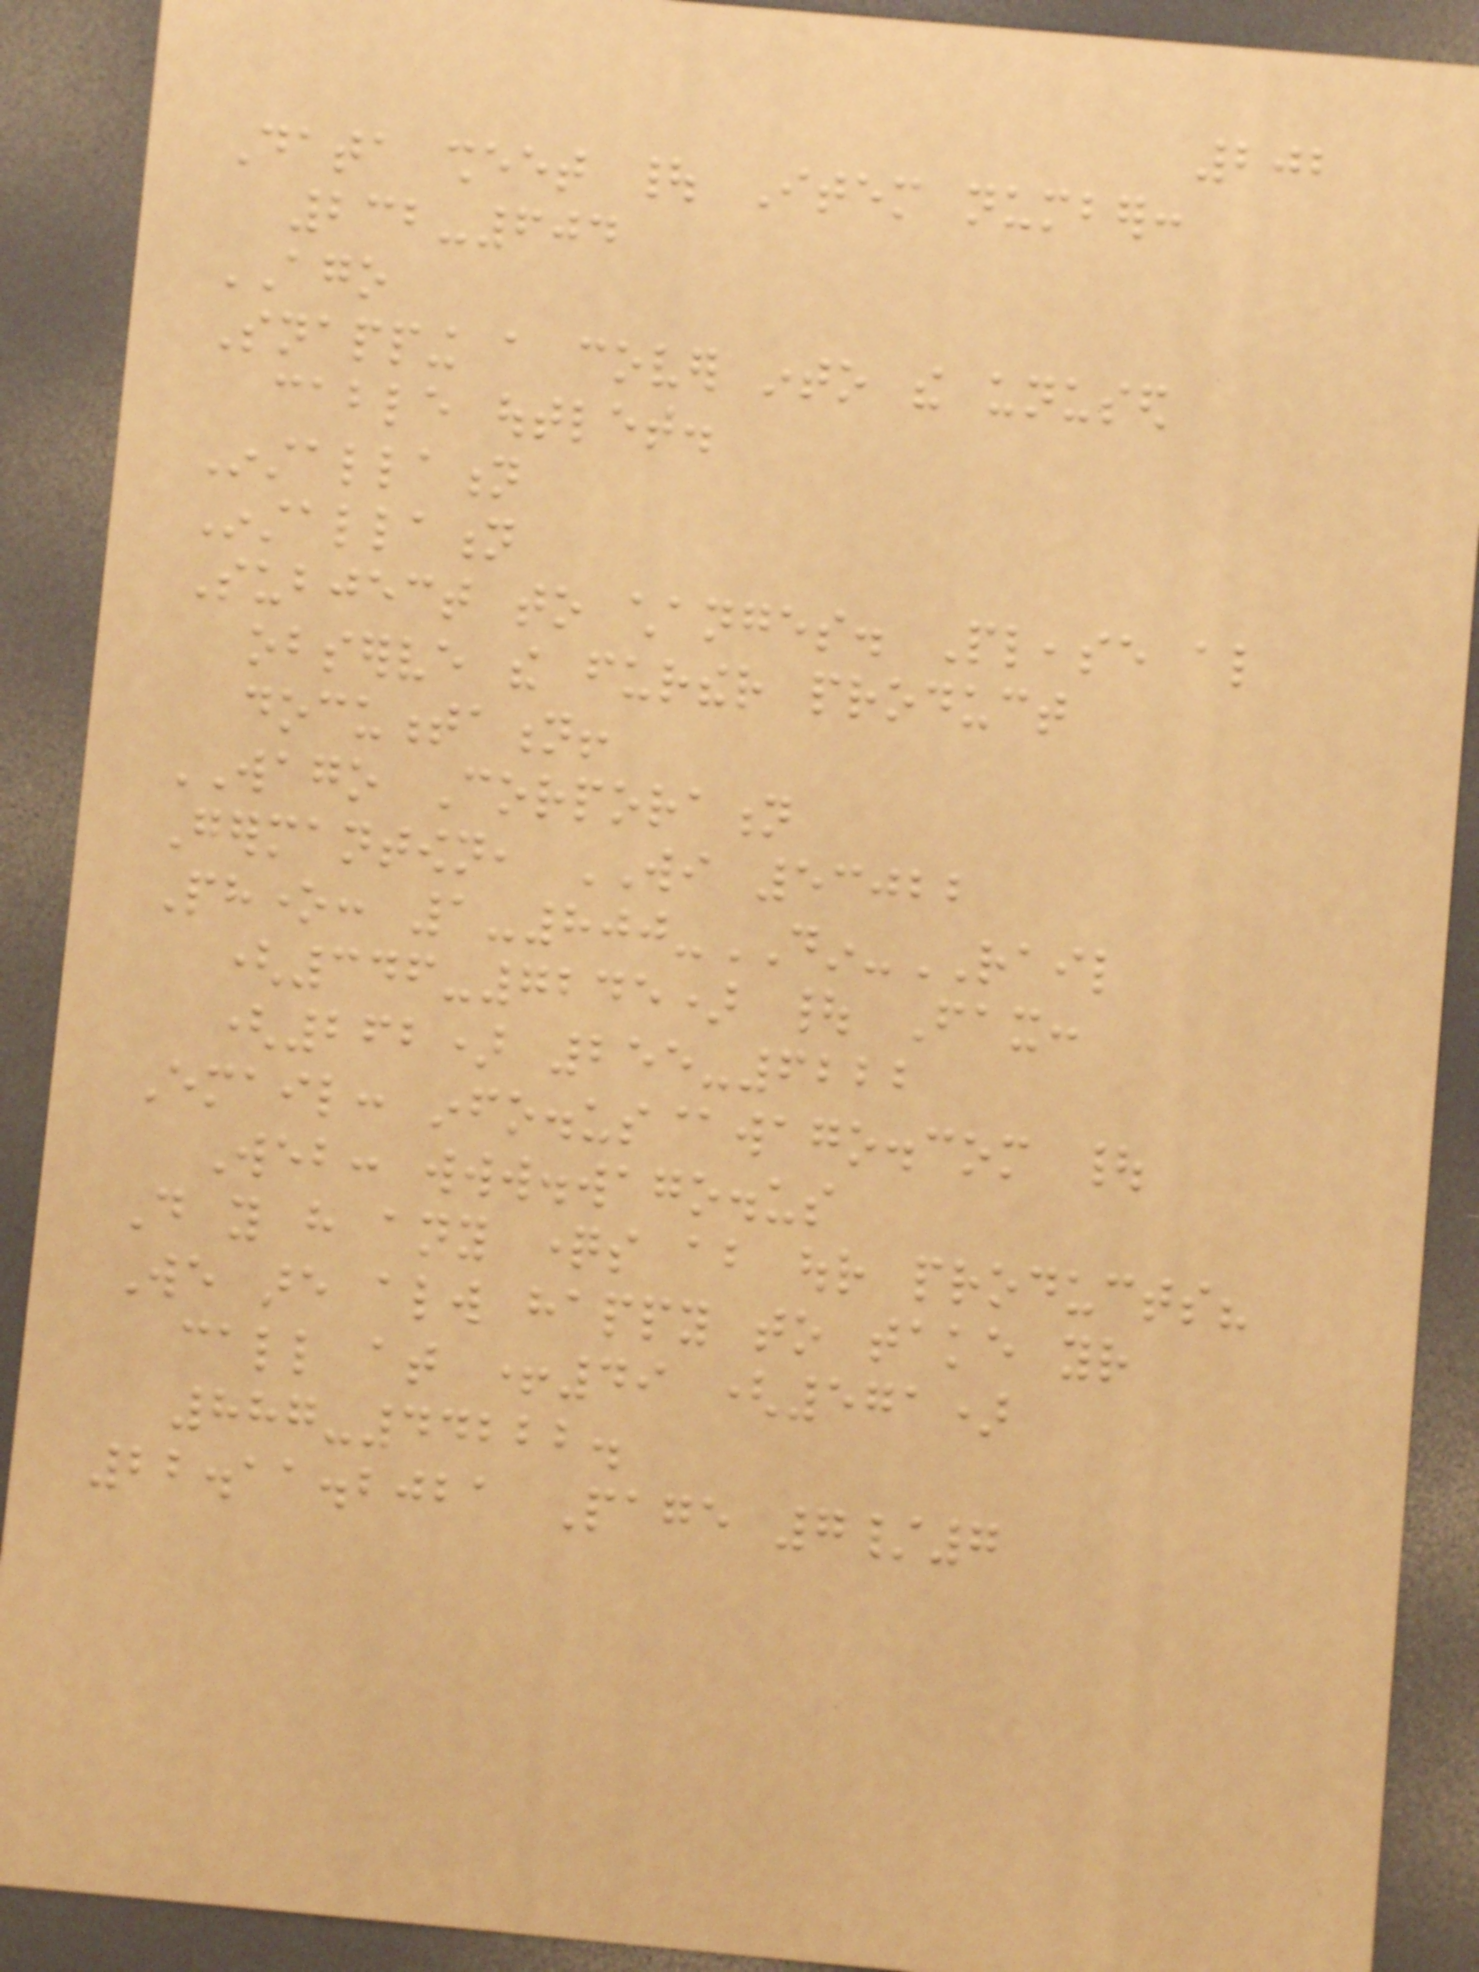202
Data sheet | Item number:
232-604
AGO
Snapping a cover into the unused
cable outlet.
Installation
Installation
Subject to changes. Please also
observe the further product
documentation!
WAGO Corporation
Germantown, WI 53022
Phone: 1-800-DIN-RAIL
(346-7245) | Fax:
(262) 255-6222
Email: info.us@wago.com |
Web: www.wago.us
Do you have any questions about our products?
We are always happy to take your
call at +49 (571)
887-44222.
22.11.2021 Page 7/7
